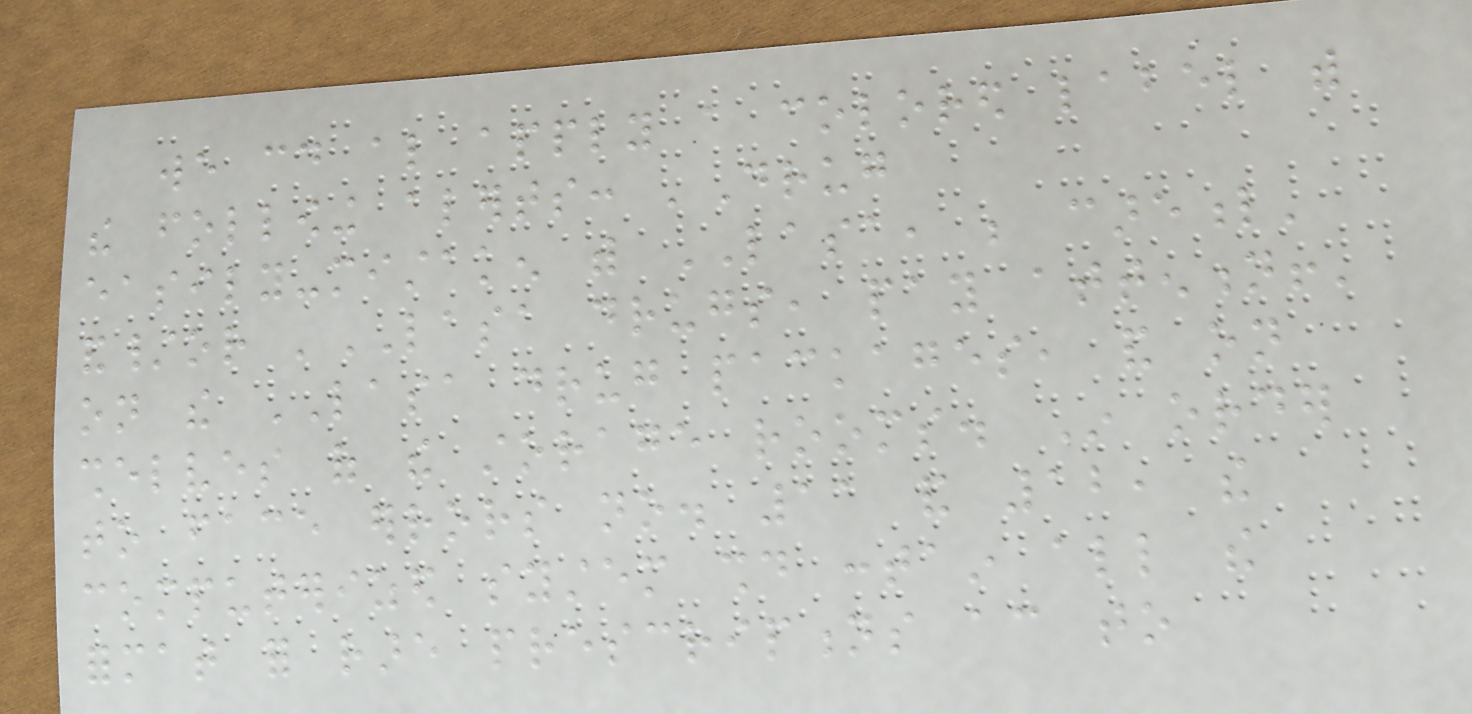we could also apply a colored label with
the following alerts: 'Drug
easily-mistaken with LASA, be careful'
and/or 'LASA drugs, pay attention!'
on the LASA drug packages, and on
shelves of the storage rooms. In order
to face errors no. 11 and 12, the
computerized system should contain all the
format for rare prescriptions according to
